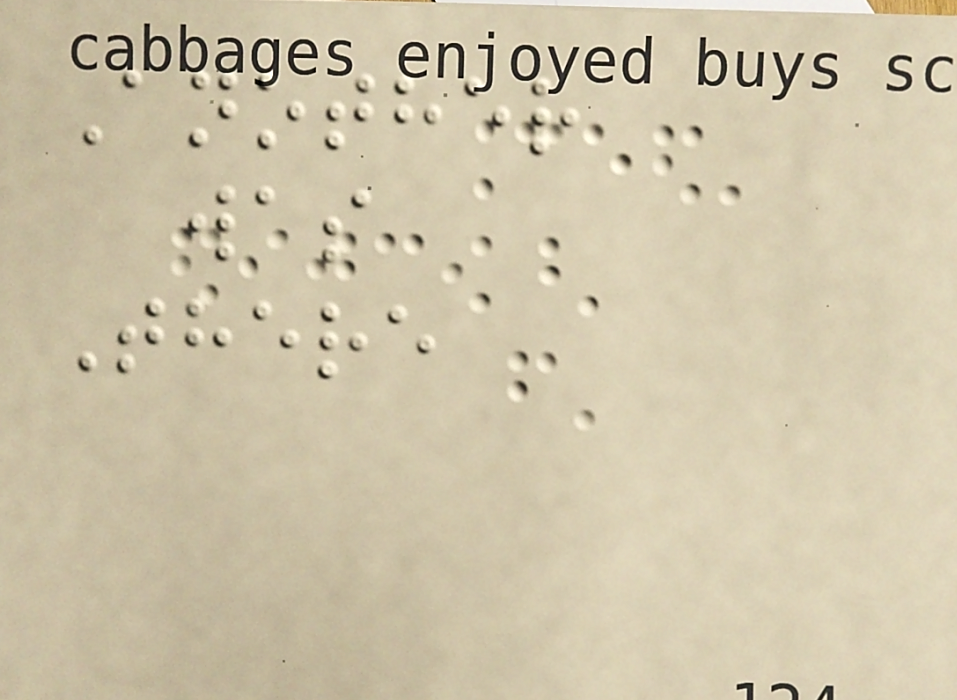Another
was
There
